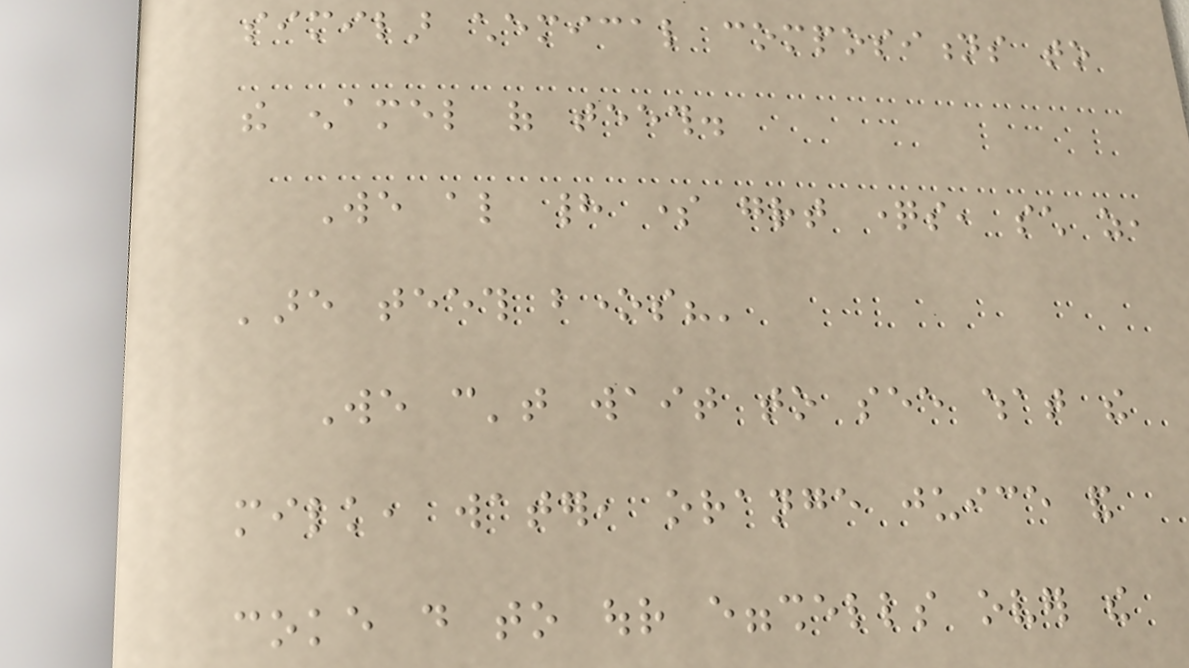similar chemical compositions to
the enamel of teeth.
We also had some great questions, such as,
'are teeth bones?'
We can't wait to see what the
milk, water, orange juice and
coke do to our eggshells over the
